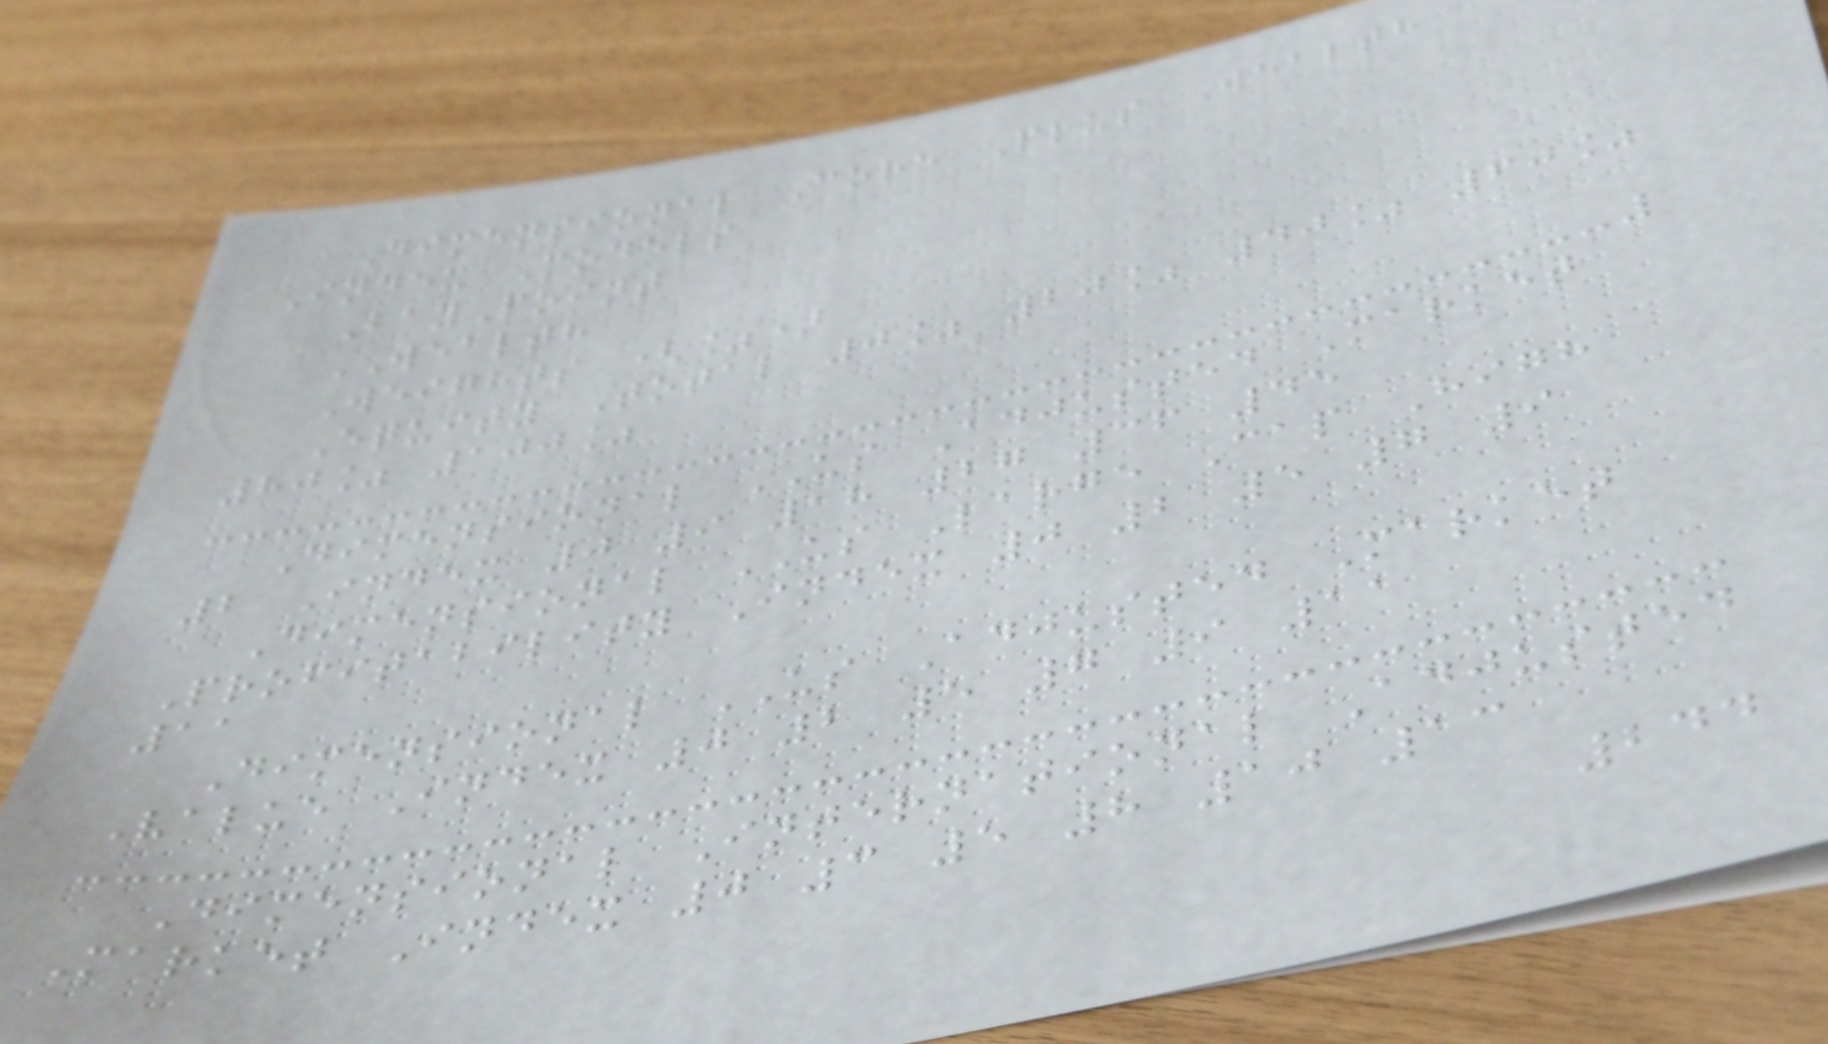Dimensional Core Plus Wealth
Index Models
BayPoint
WEALTH
Weights (%)
Equity Total 0% 20% 40% 60%
80% 100%
Dimensional US Adjusted Market
2 Index 0 9 18 27 36 45
Dimensional US Large Cap High
Profitability Index 0 2 5 7 9
11
Dimensional US Adjusted Market
Value Index 0 2 5 7 9 11
Dimensional International Adjusted
Market Index 0 3 5 8 10 13
244
